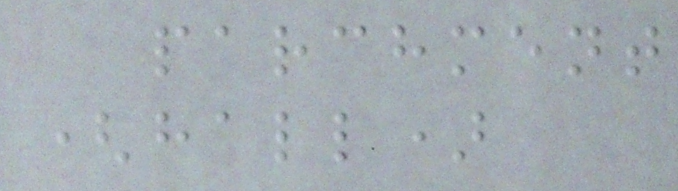parchment
(hall)
